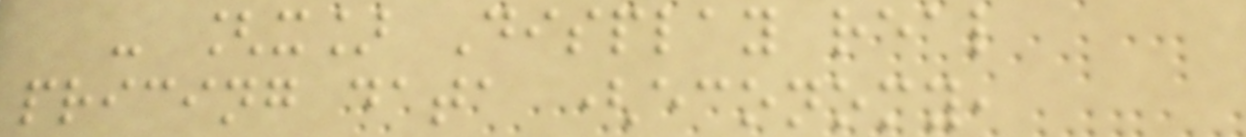- [x] Display real
pricing data (economy,
